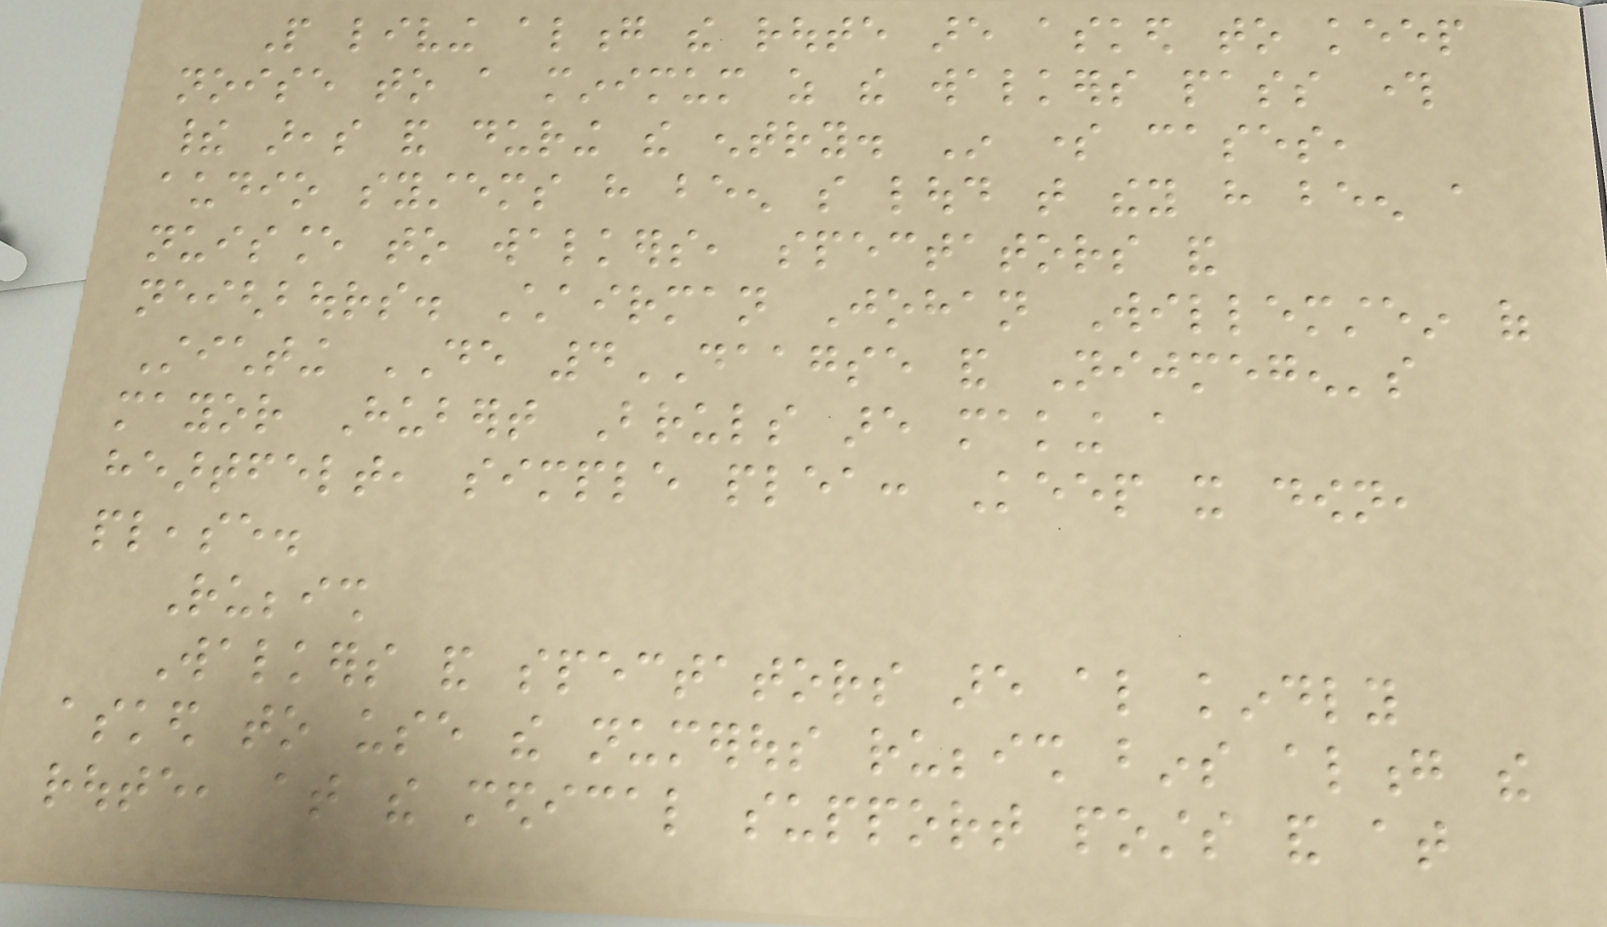People living along the route are asked to keep
noise to a minimum as the walkers pass through
their areas and during the entry. In some cases,
audio systems have been so loud that they have been a
nuisance to walkers, spectators and
neighbours. Chairman Johan Willemstein of
Stichting DE 4DAAGSE and Nijmegen's
mayor Hubert Bruls are making a
heartfelt, simple plea: Keep it down,
please.
Rubbish
Walkers and spectators are also kindly
asked to use the numerous rubbish bins along the
route, at the medical support posts and at
